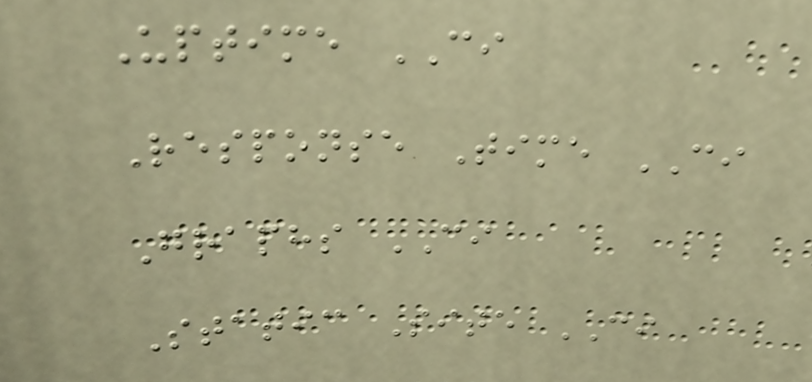Uptime CI
Response Time CI
Graphs CI
Static Site CI
